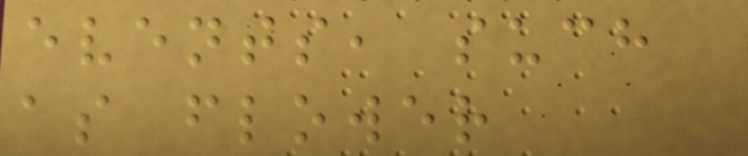events, such
as flower
